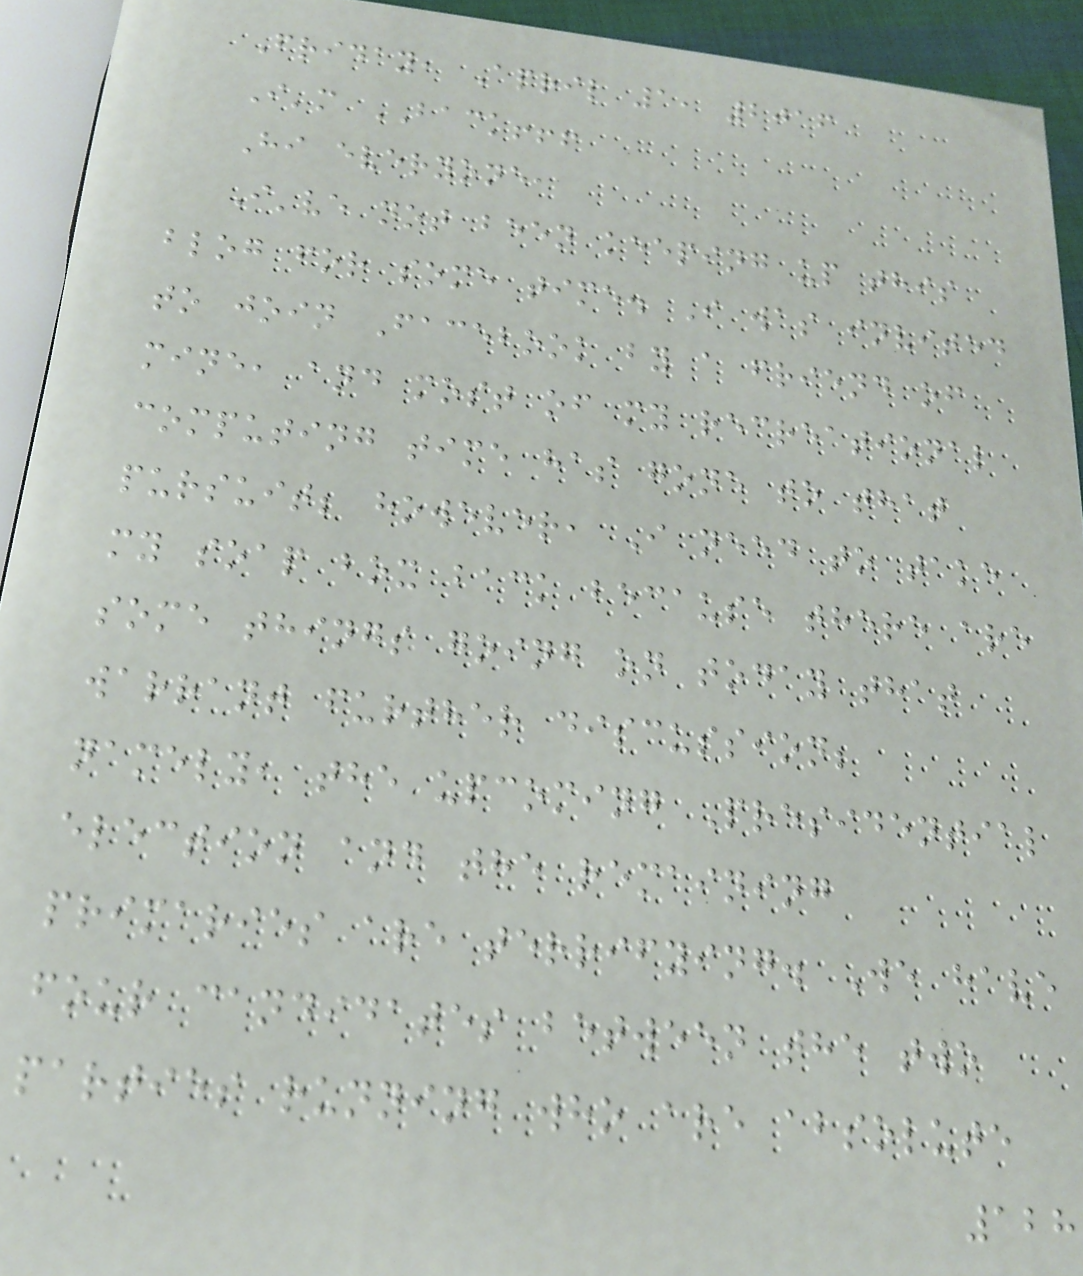Friday, April 1, 2016
I'm BACK!!!
Hi everyone,
I've not been keeping up this
blog for some time. I was invited
to join Facebook by a friend of
mine, and most of my recreational
computing time has gone to that
pursuit; however, I need to take
my soap box back because there are
some things going on today that
warrant further discussion;
namely, the upcoming Presidential
election and the remaining
primaries are terrifying. We have
four candidates between the two
parties running who are absolute
128
